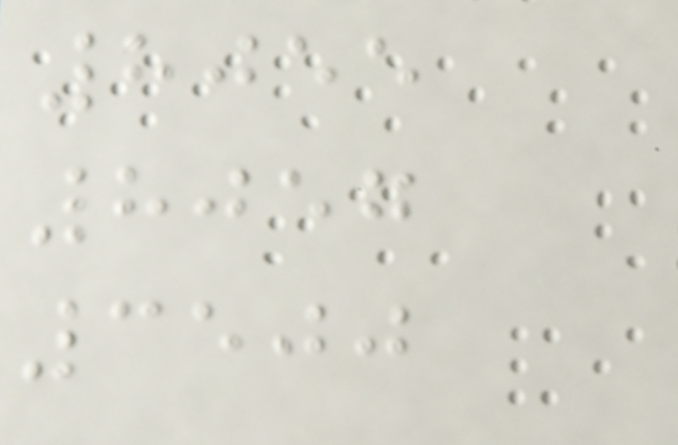8055
8057
3500
